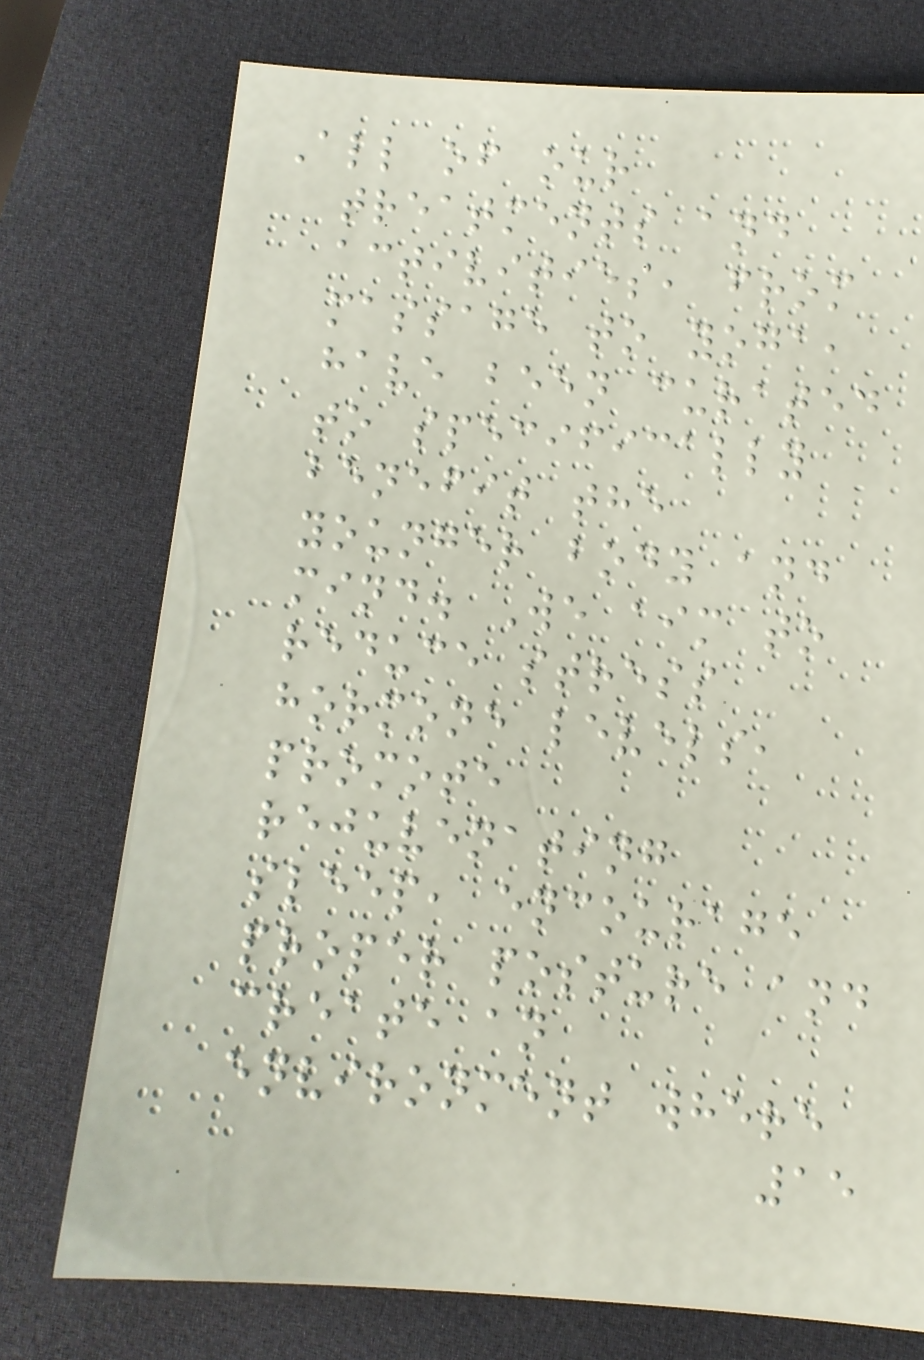All of our
treatments and
activities, from
massage to yoga,
have been curated
to specifically
benefit the
younger body and
mind. We aim to
reduce stress
hormone levels,
promote
rejuvenating
sleep, encourage
proper posture and
create an
environment where
15
